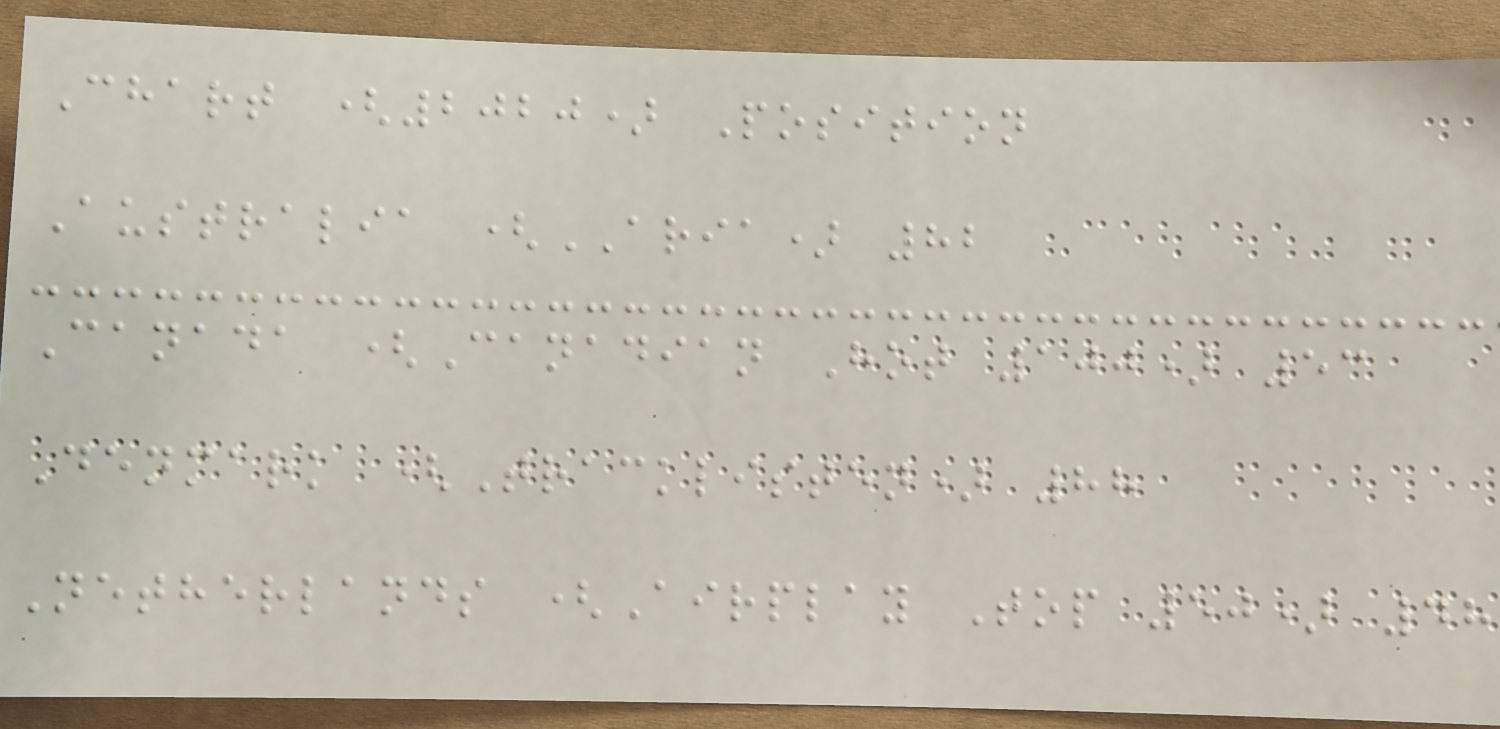Chart (2020) Position
Australia (ARIA) 82
Canada (Canadian Hot 100) 53
Denmark (Tracklisten) 88
Netherlands (Airplay Top 50) 48
